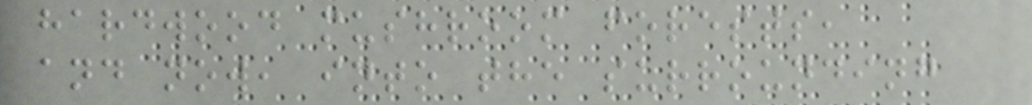hardwood mushroom forests,
and now, into the surrounding
